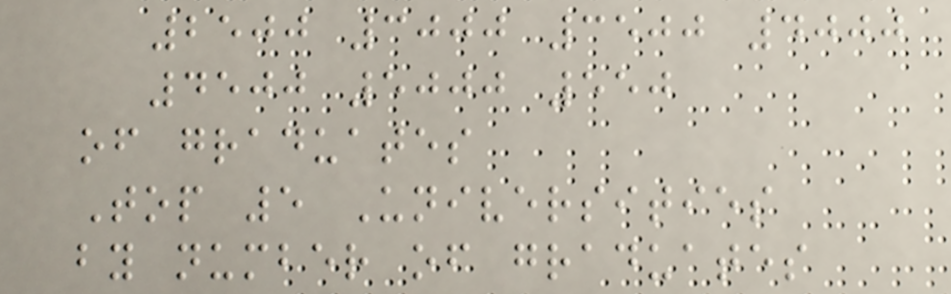2500 3000 3500 4000
4500 5000 550
of graduates
Top 5 Universities
by number of graduates
